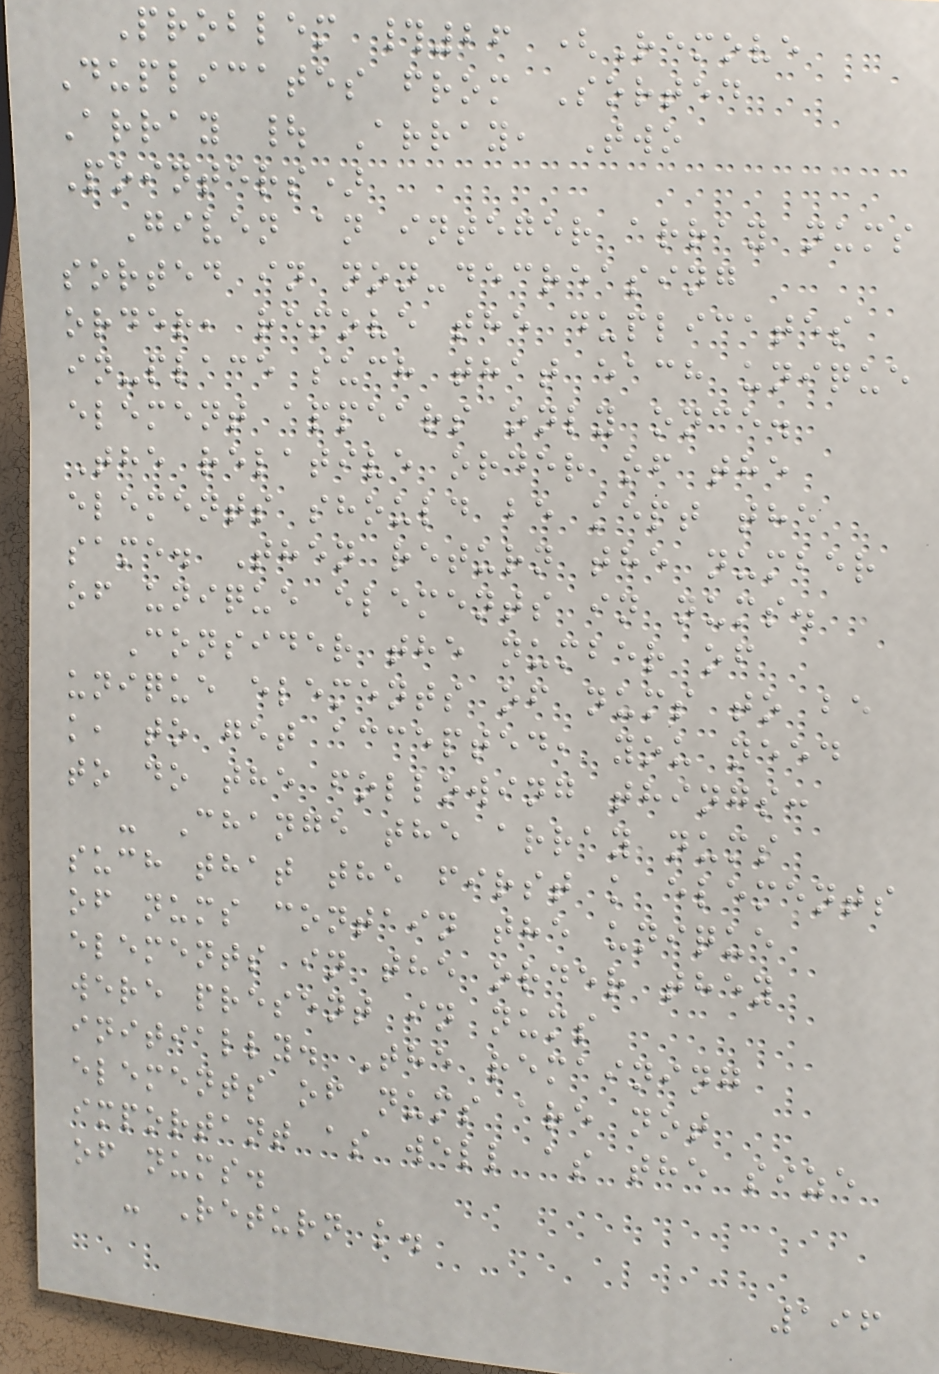Problem #26 (Remove
Duplicates from Sorted
Array | Array, Two
Pointers)
Given an integer array nums
sorted in non-decreasing
order, remove the duplicates
in-place such that each unique
element appears only once.
The relative order of the
elements should be kept the
same. Then return the number
of unique elements in nums.
Consider the number of
unique elements of nums to be
k, to get accepted, you need
to do the following things:
- Change the array nums
such that the first k elements
of nums contain the unique
elements in the order they
were present in nums
initially. The remaining
elements of nums are not
important as well as the size
of nums.
- Return k.
196
